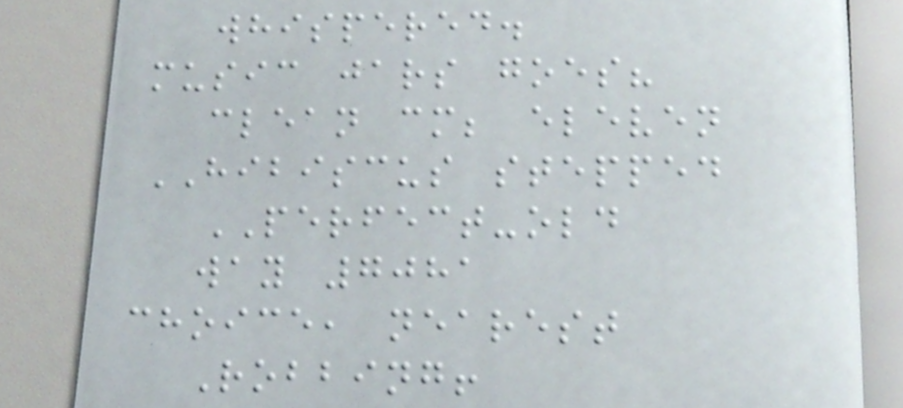whispered.
music jars goes?
clean cm; eleven
HIBISCUS stepped
PERFECT-old
way 7081
choice, nearest
Robbing!
